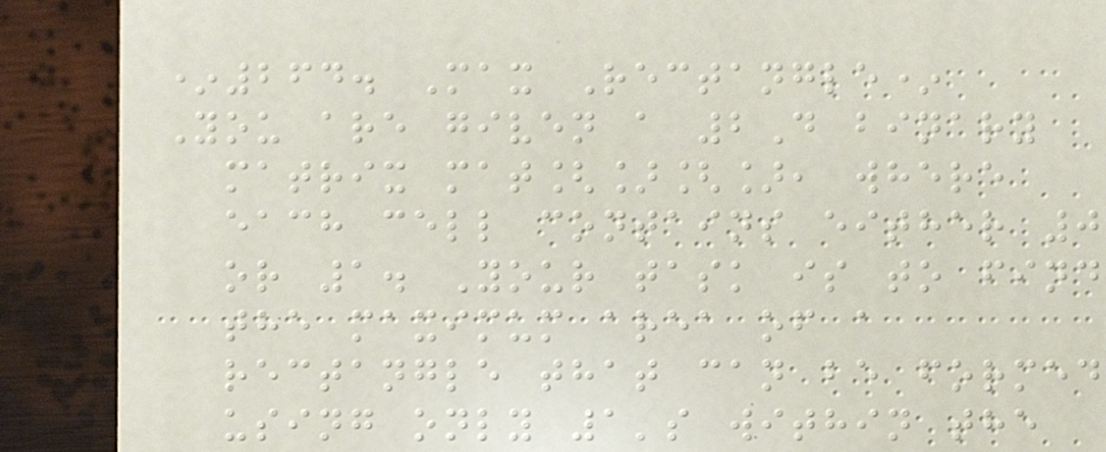*264. Max Rectangle*
You are given a 2D binary
matrix mat[][], where
each cell contains either 0
or 1. Your task is to find
the maximum area of a
rectangle that can be formed
using only 1's within the
